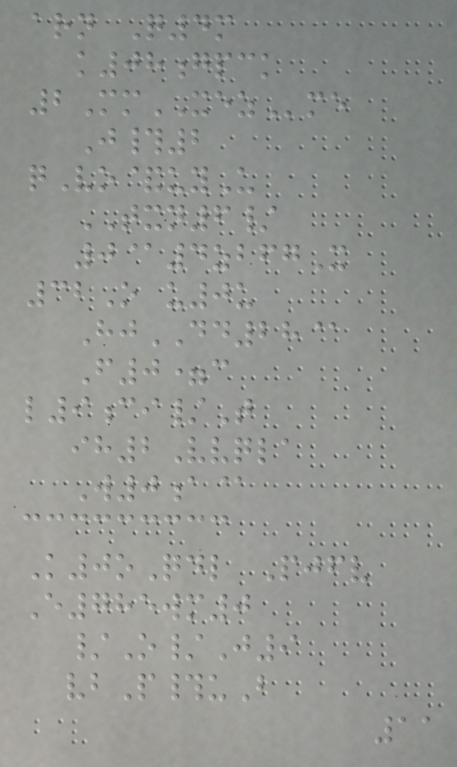arn Q4m
k08gpck
2MmXEZme
J#2
qVo&uyU
TXN6/
0@4zbfgX
32O u0u
HjDD28@
F0=c
l9ci/T
ih2Vvqla
W0a@
K0oQdl Pjfv
E785wm0
/O/J9
vbP#uB
11
